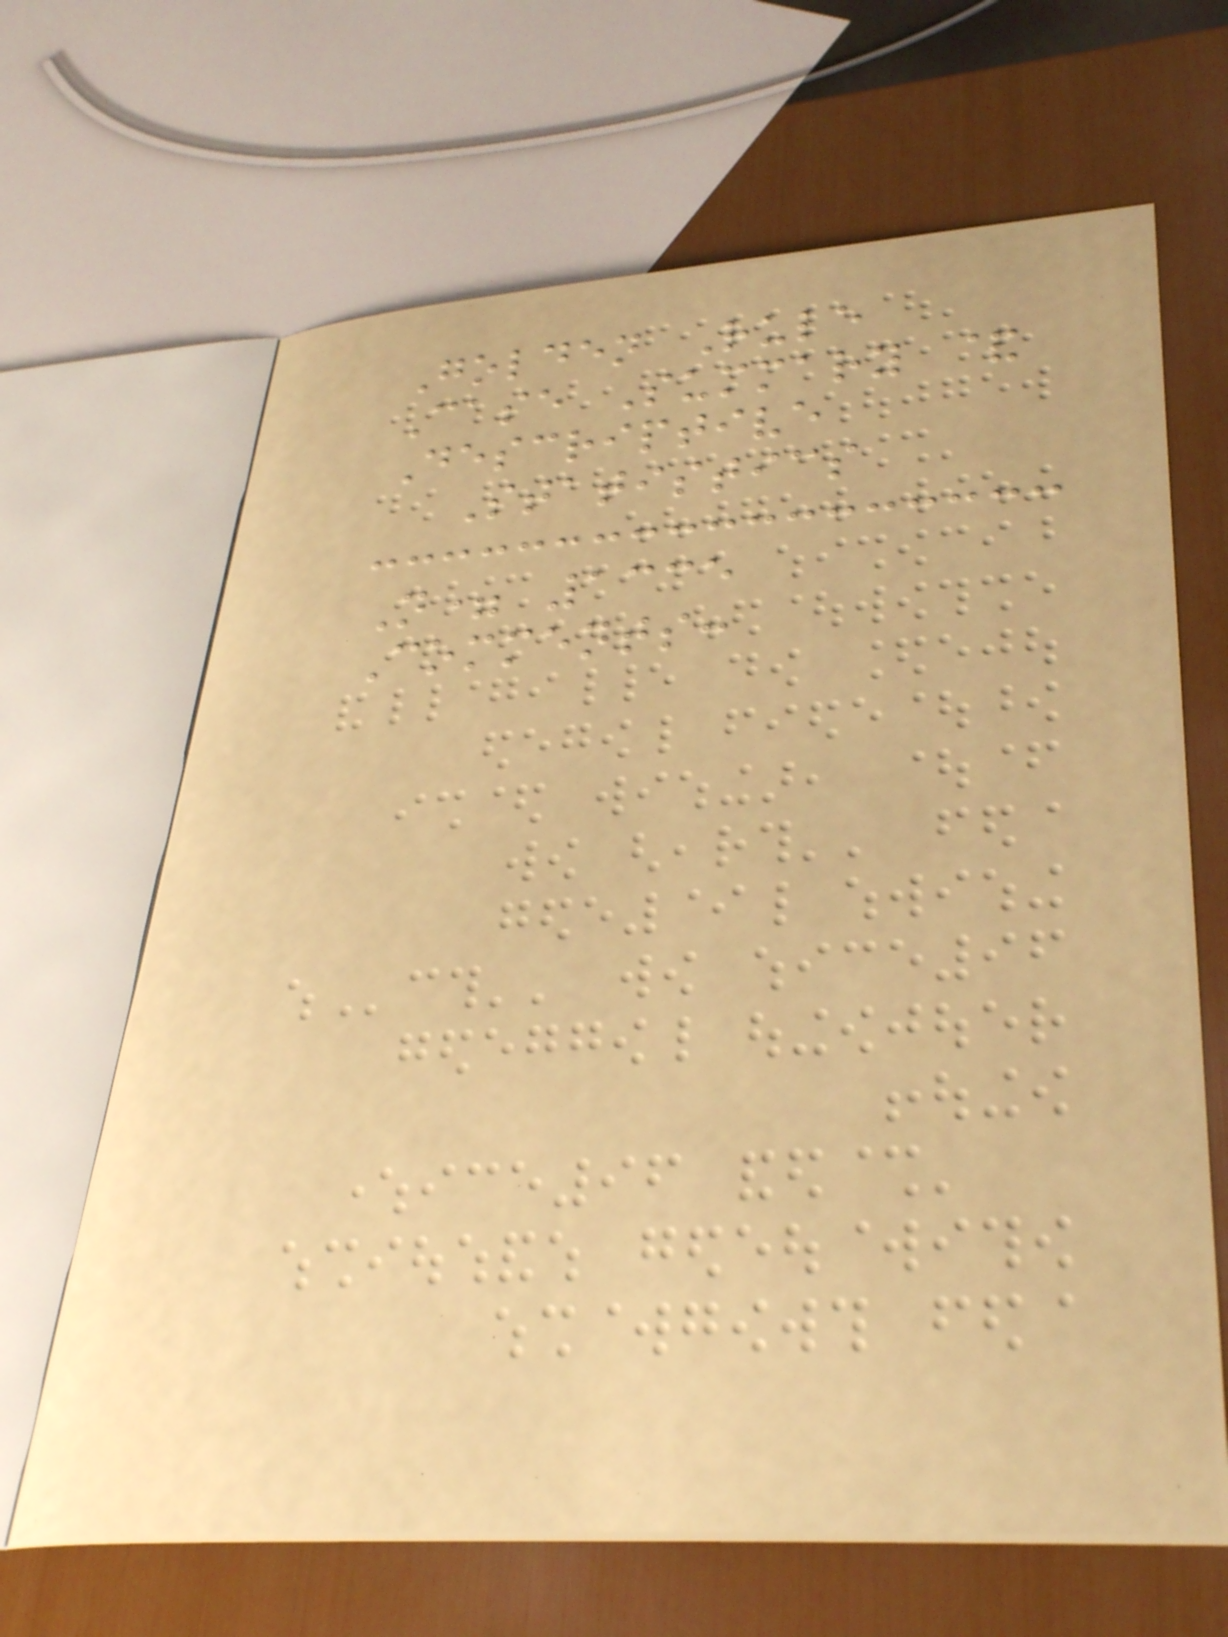Golden Rule
Case Summary &
Descriptive
Statistics
N= 1335
Comments:
